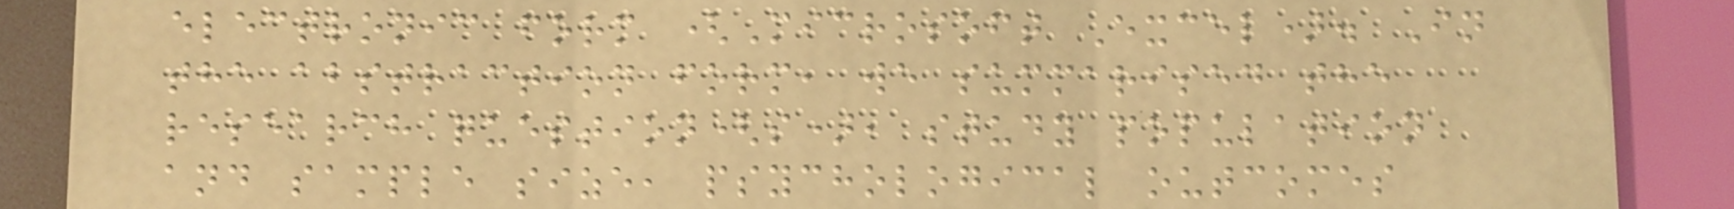electronic form (Microsoft Excel). In
the abstraction form, we summarised the
research question(s), study population
and sample size, psychological outcomes
